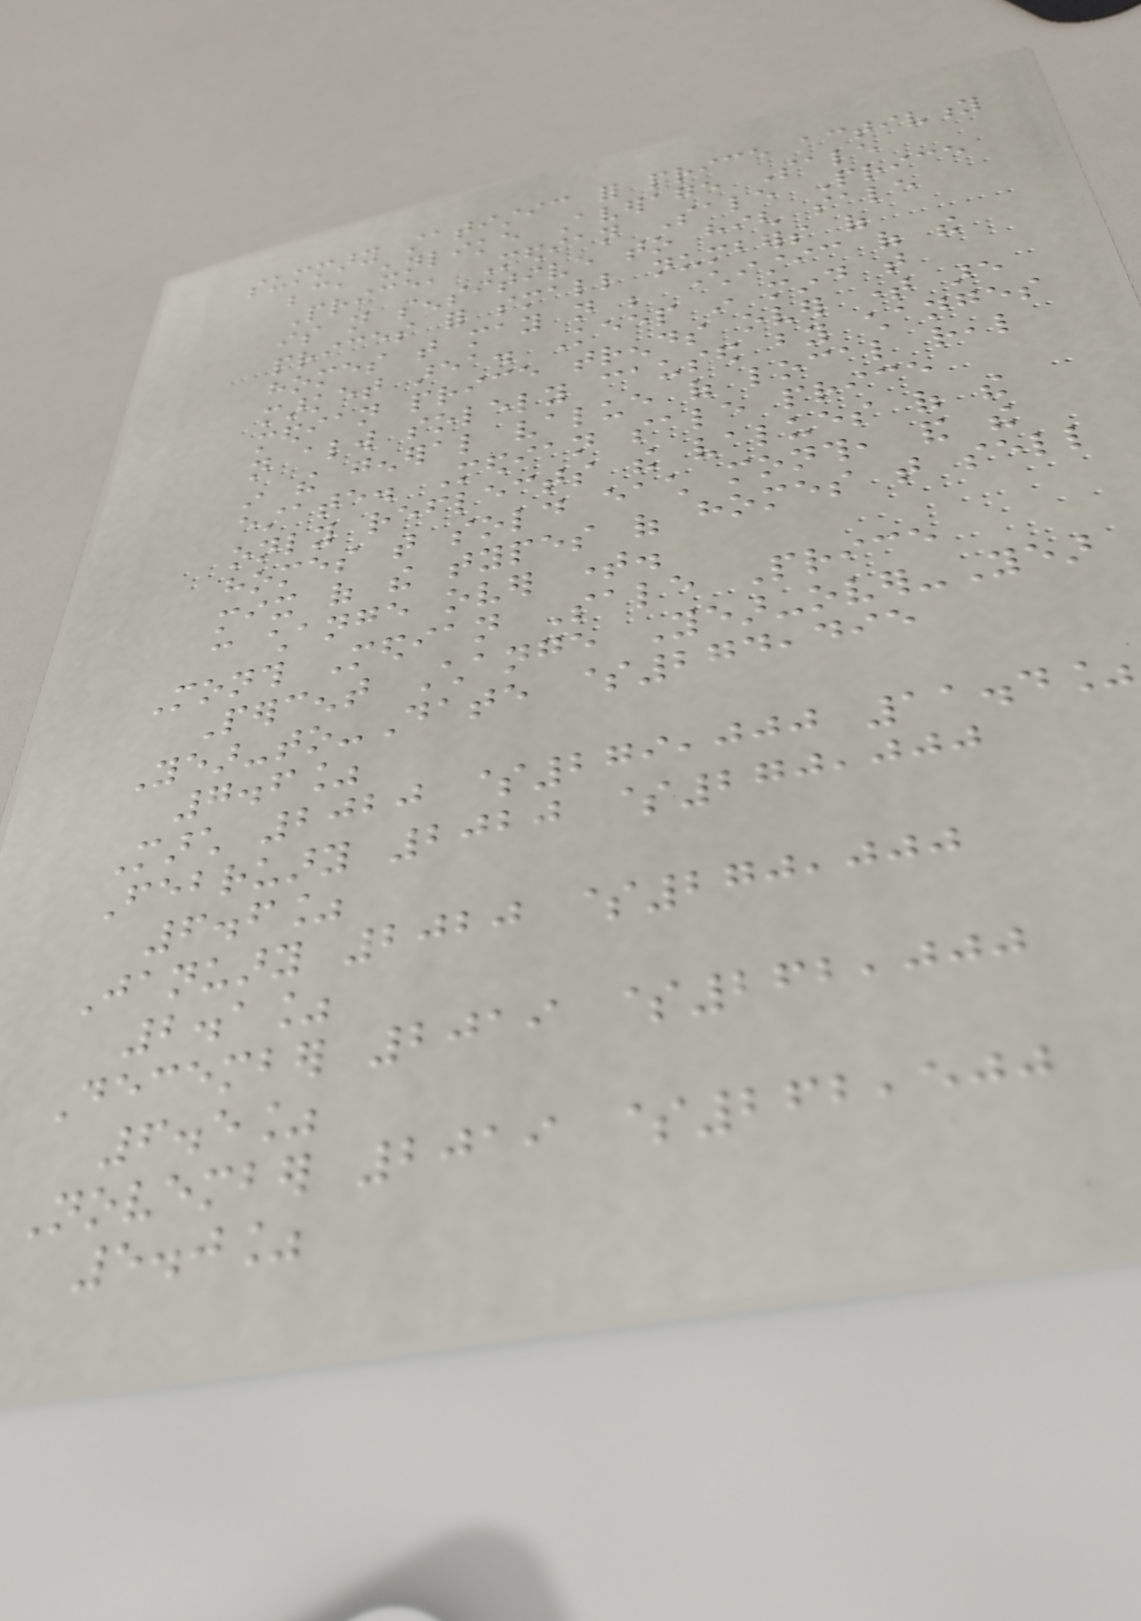summary statistic for price activity
because, unlike Average Sale
Price, Median Sale Price
is not sensitive to high sale
prices for small numbers of
homes that may not be characteristic of the
market area. Keep in mind that
median price trends over time are
not always solely caused by changes
in the general value of local real
estate. Median sale price
only reflects the values of the
homes that sold each month, and the
mix of the types of homes that sell
can change over time.
Month Median Sale Price
Percent Change Year-over-Year
Year-to-Date $274,495
7.6%
March 2020 $279,000 11.4%
February 2020 $270,000
6.6%
January 2020 $270,000
2.1%
December 2019 $262,000
6.5%
November 2019 $262,500
5.0%
